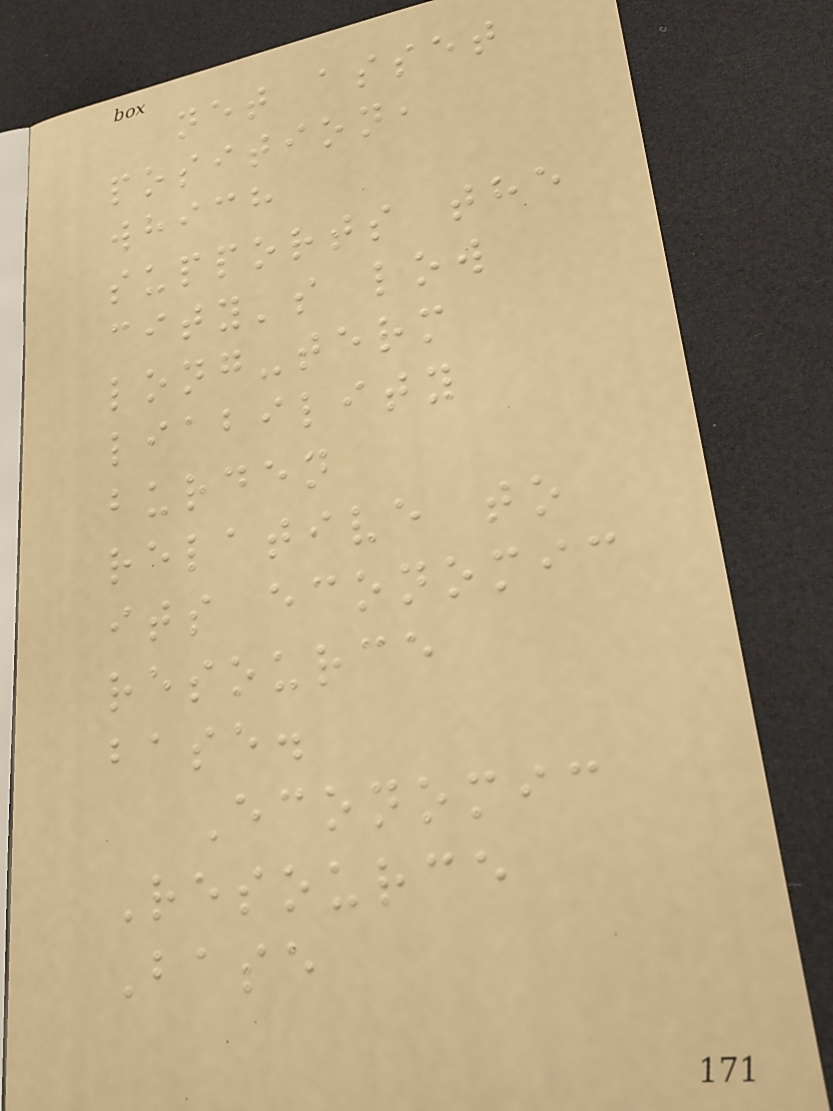net asset
position,
which
supports the
city's low
long-term
liability
burden
relative to
its economic
resource
base.
Economic
Resource
Base
